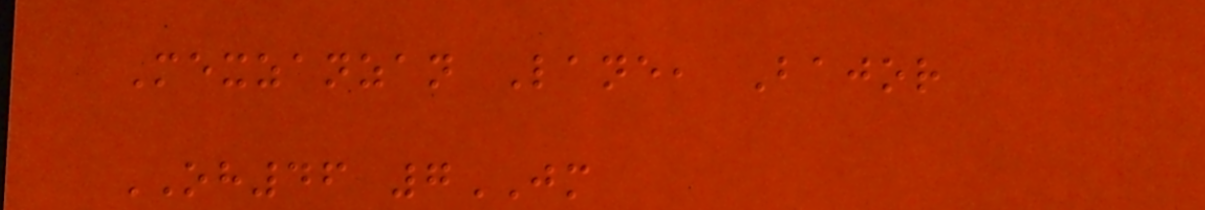Mexzanzan Lane, Bajor
OH46 7JM
